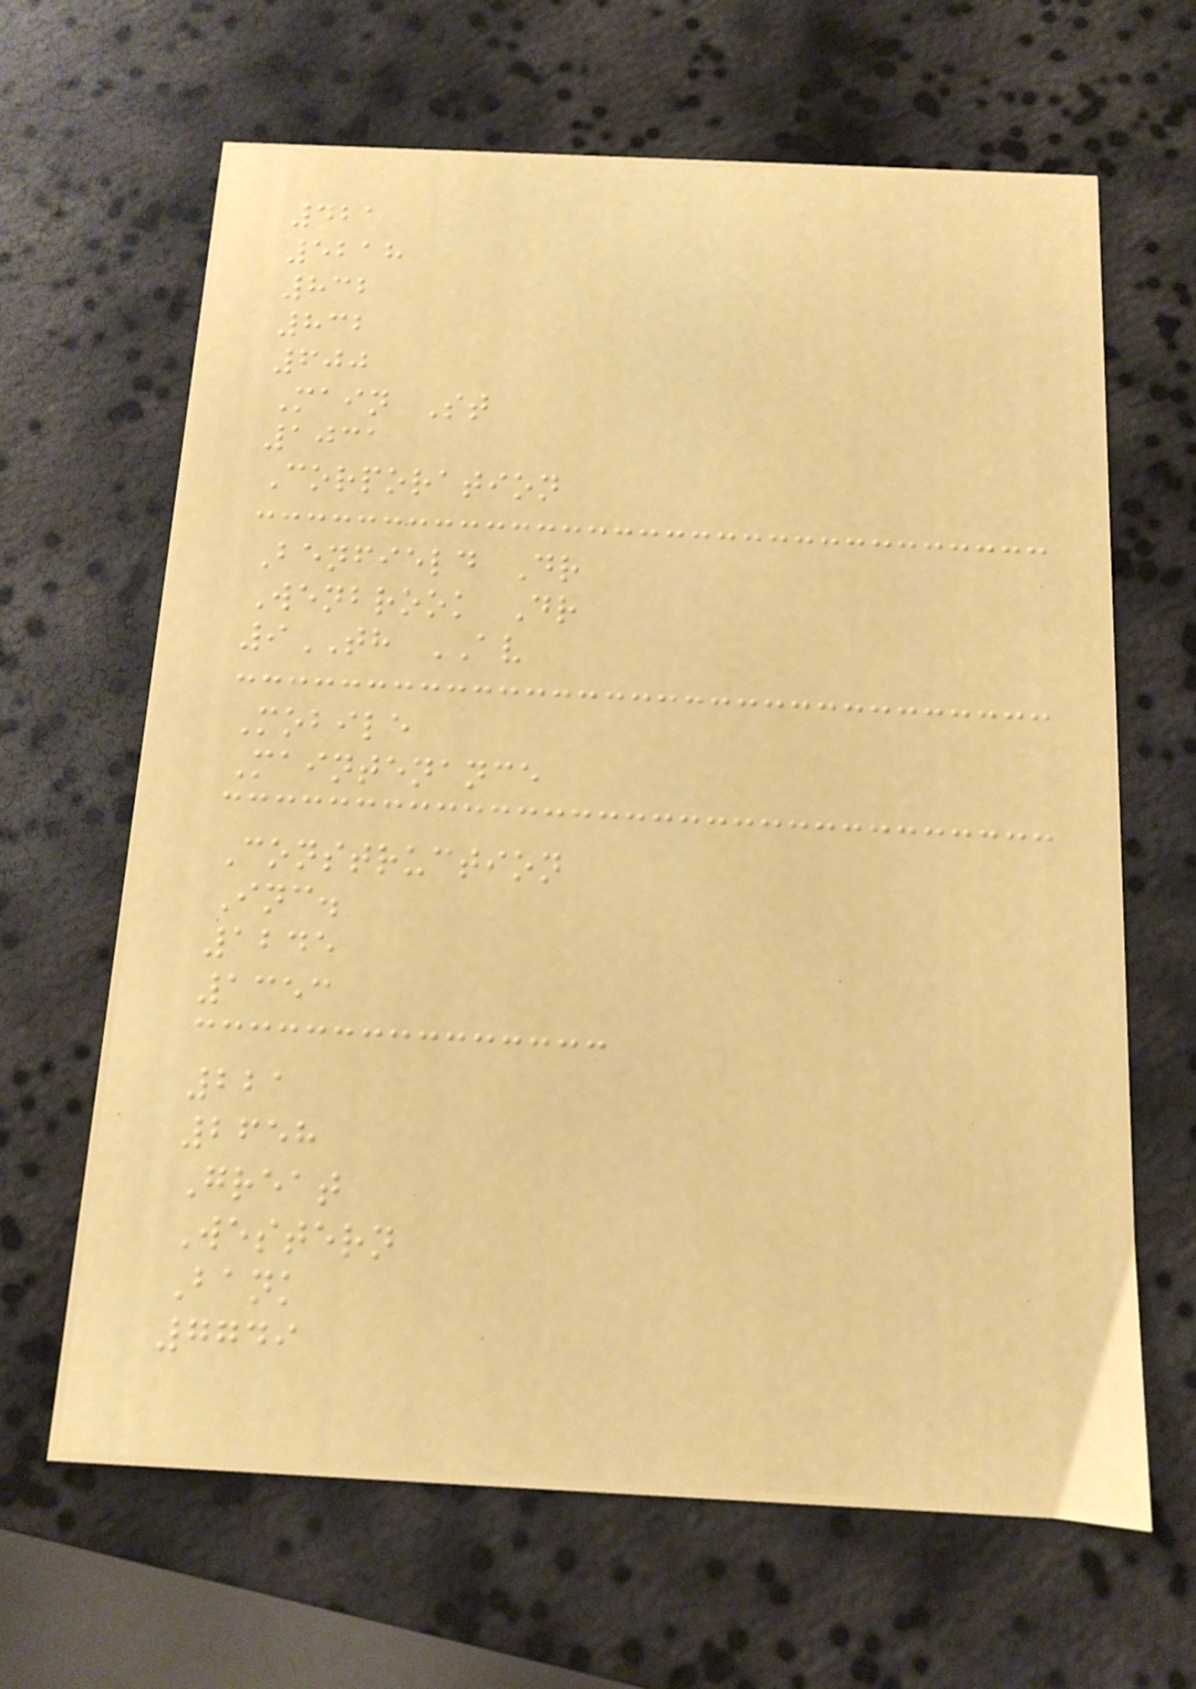421
5218
832
832
600
Main St
1031
Corporation
Benfield Dr
Wenbrook Dr
9TH AV
Mobile
Maintenance
Construction
Inc.
1245
1353
221
2658
Great
Western
Bank
7749
